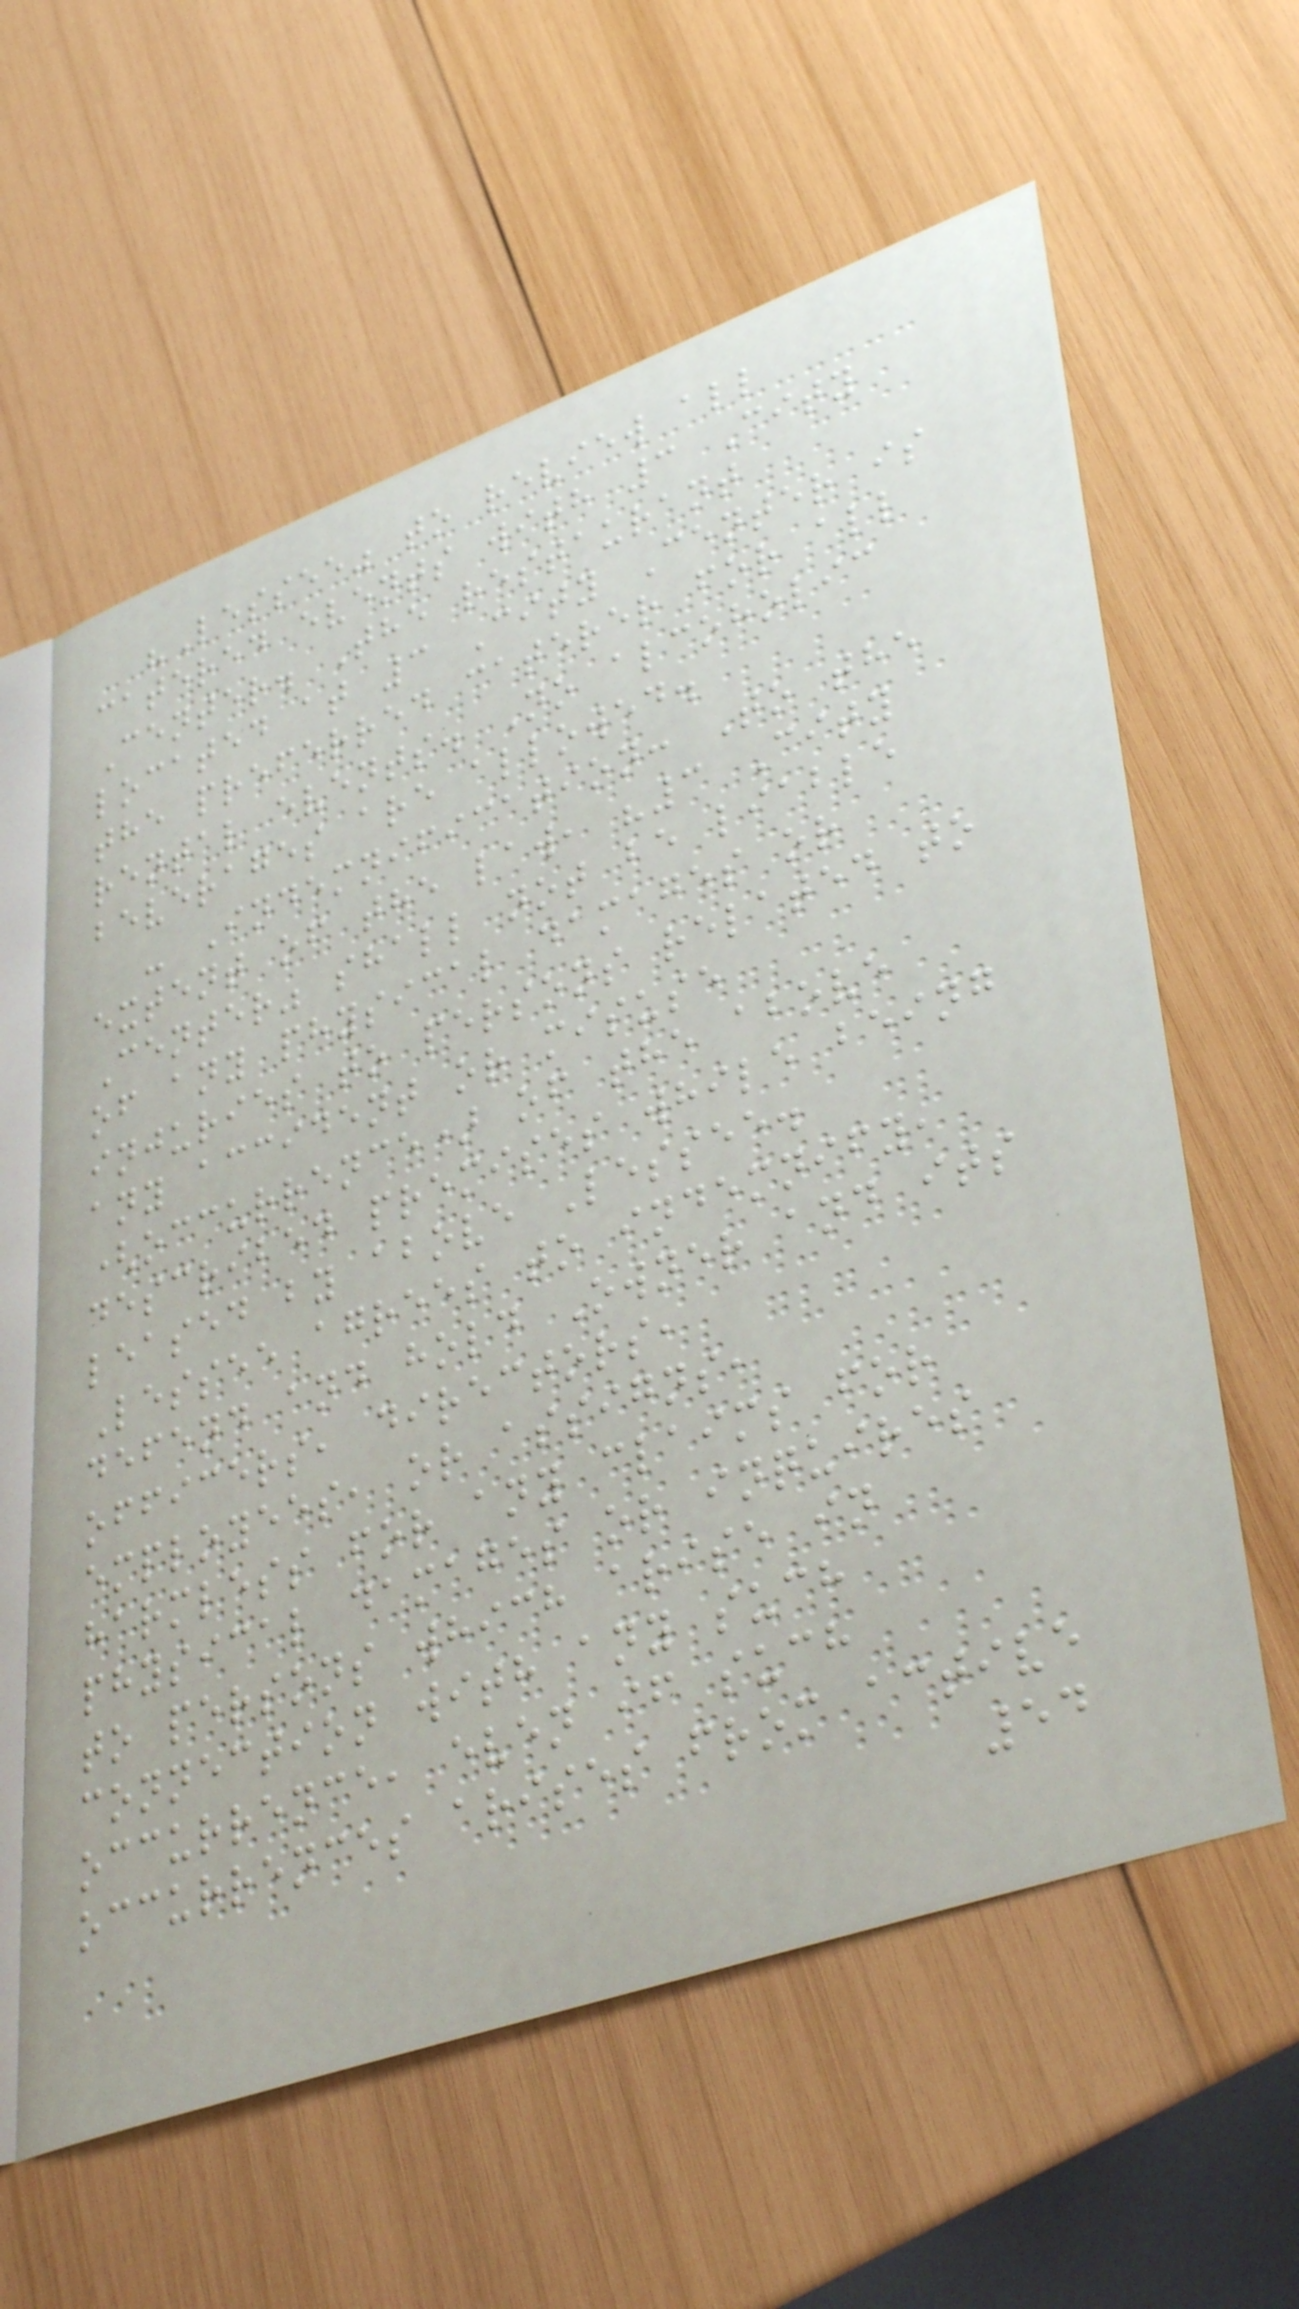"Lessee" to review all
catered events with 3 City
Center. The restaurant
located at 3 City Center is
the preferred caterer for all
rental events. No alcoholic
beverages are allowed.
- Indemnification: To the
extent of the law, "3 City
Center" shall not be liable
of any physical damages or
injuries to persons related to
any accident or misuse
(occurrence) of the above
described premises while being
leased by above Lessee.
Lessee agrees to indemnify,
defend and hold Owner and its
officers, directors,
employees, or assigns,
harmless for any claims for
physical damages or inquires
to persons which arise in
connection with any such
occurrence, even if such
occurrences arises from active
54
